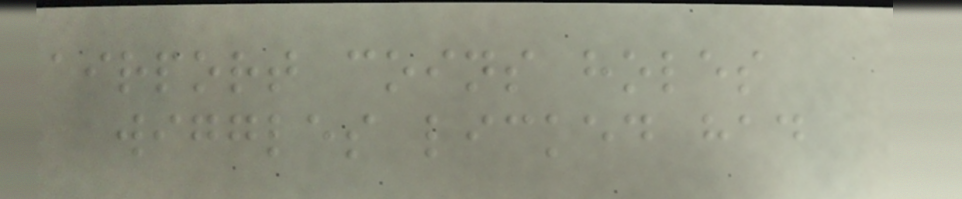airport coins holes
wiggles licked had
